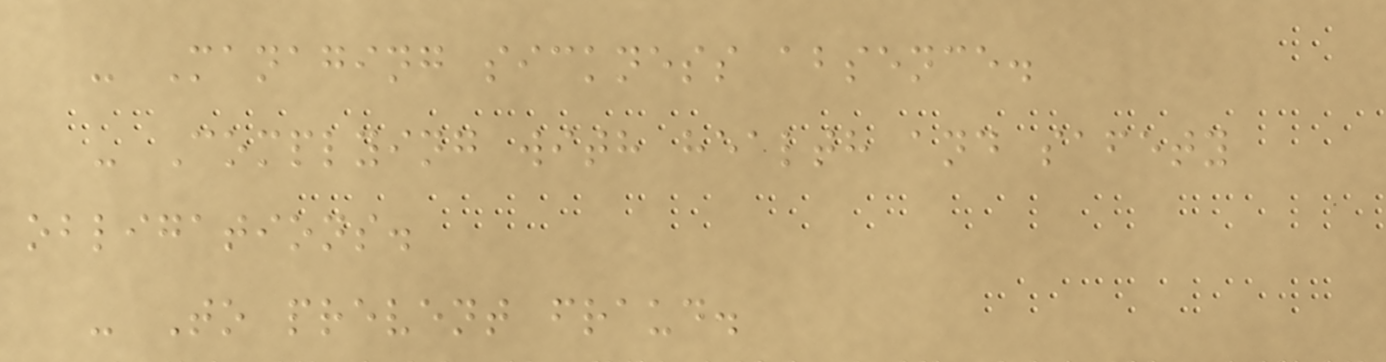- Managing sickness absence.
- Complying with health and safety
obligations.
- To prevent fraud.
